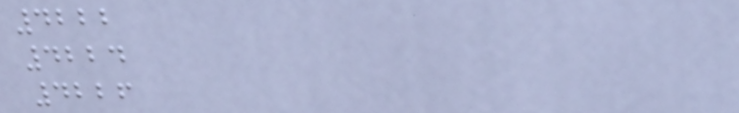4222
4224
4226
